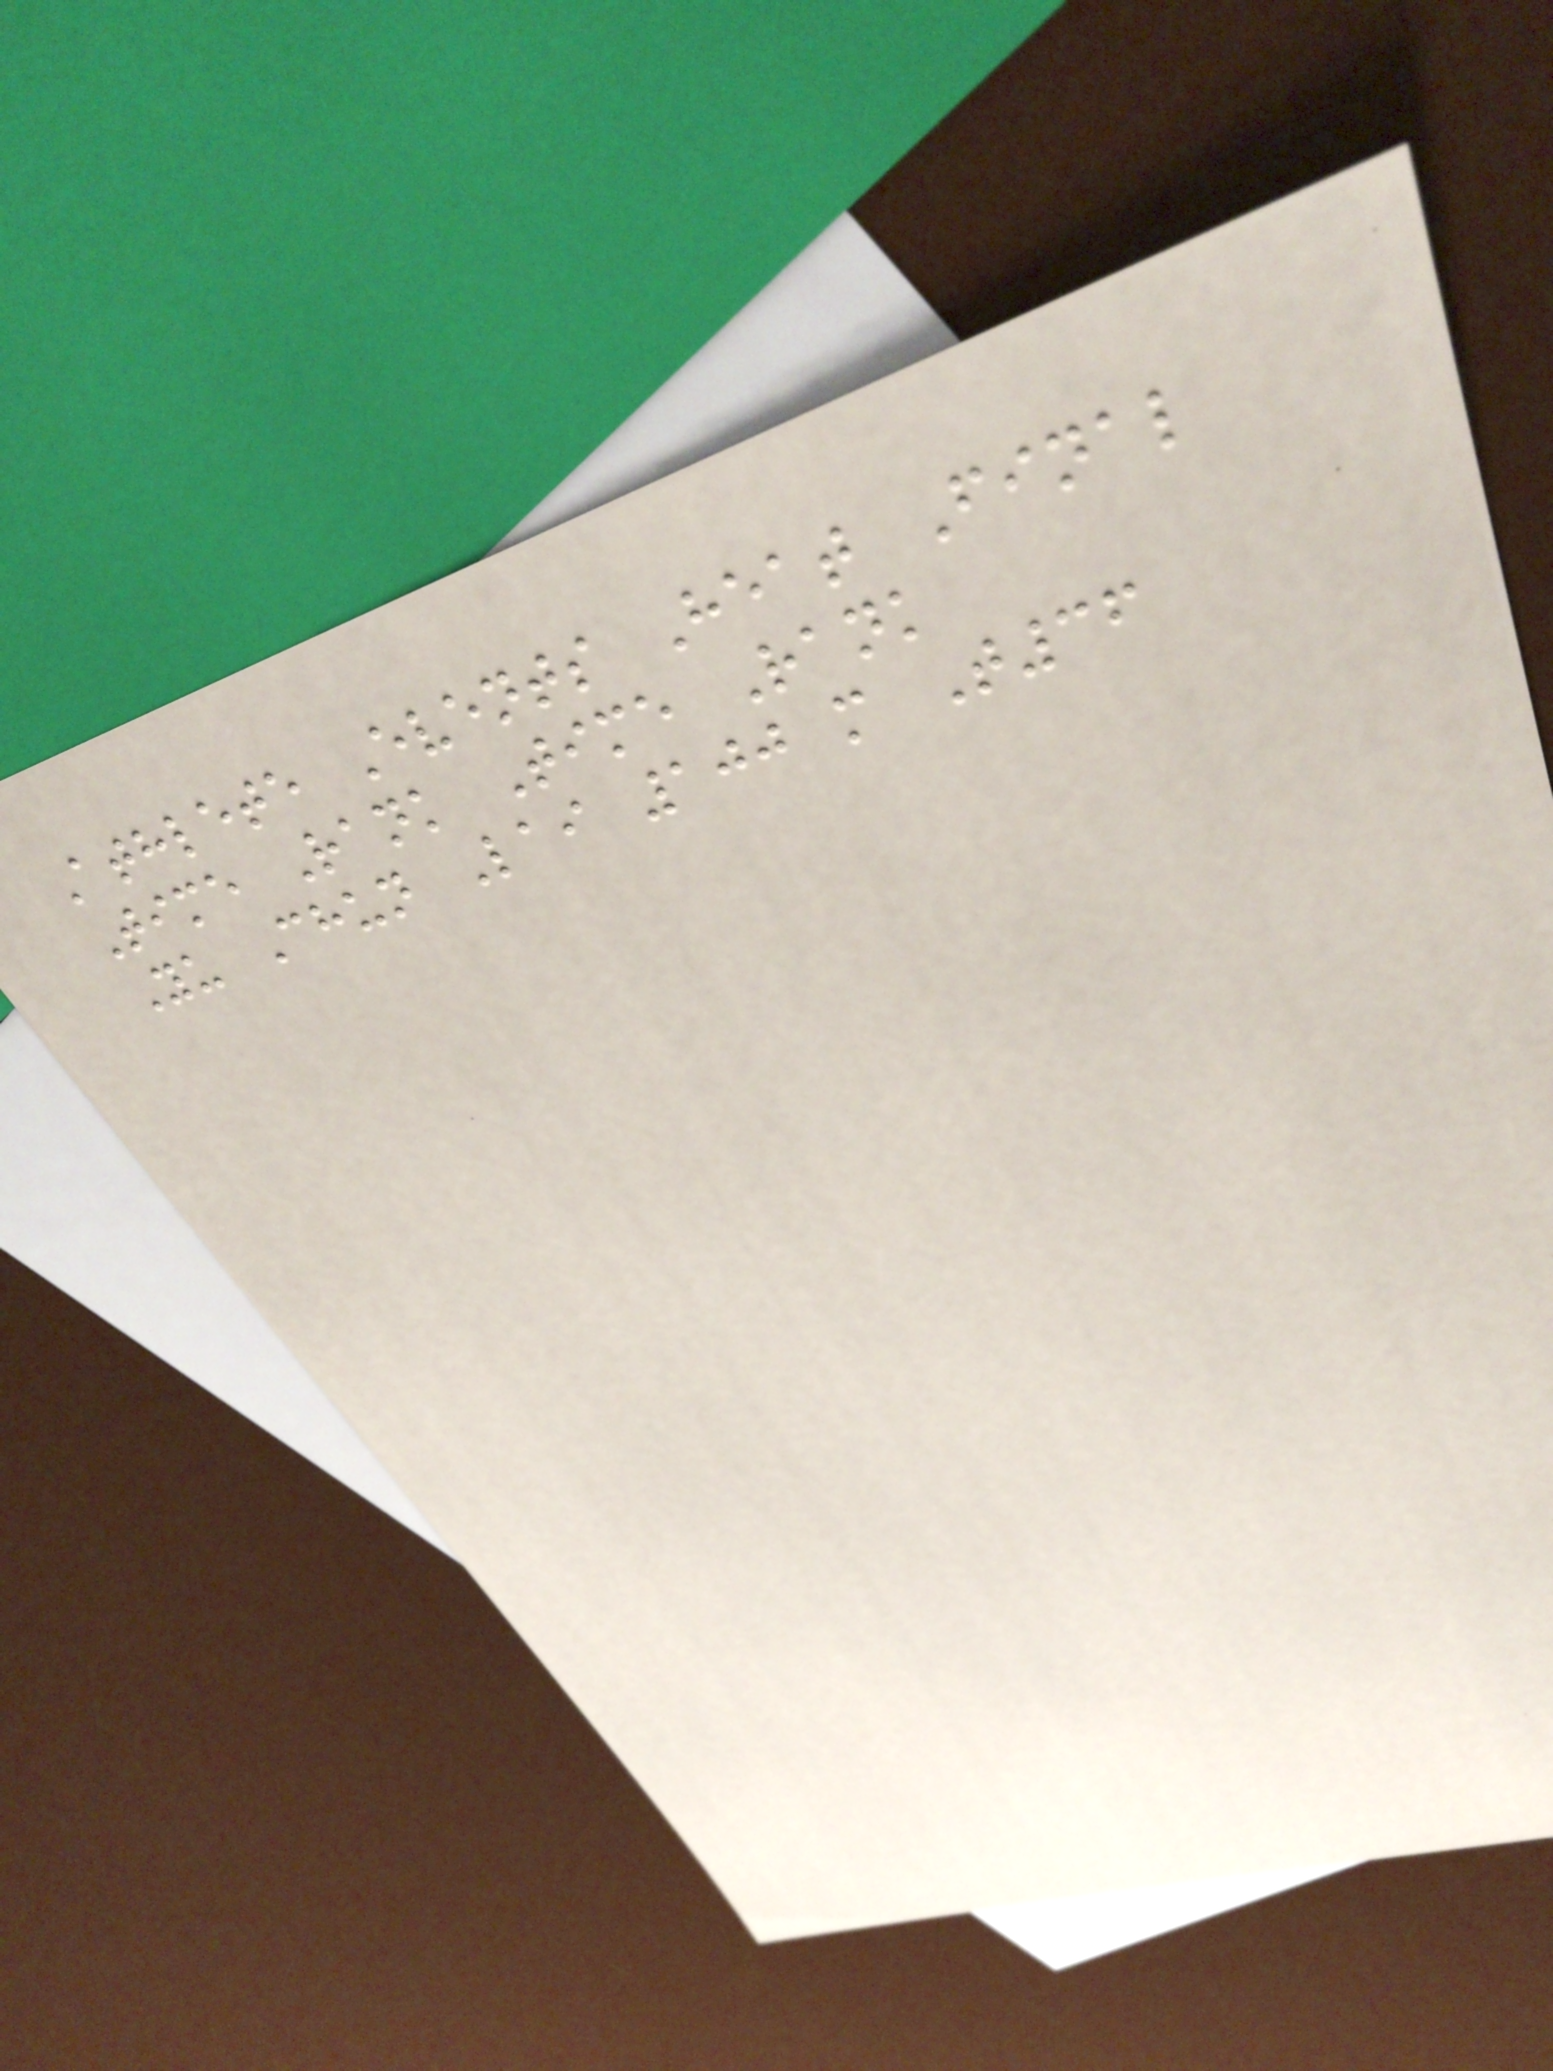Athlete Events Heat Final
Time Rank Time Rank
Yu Chun Lai 100 m T36
